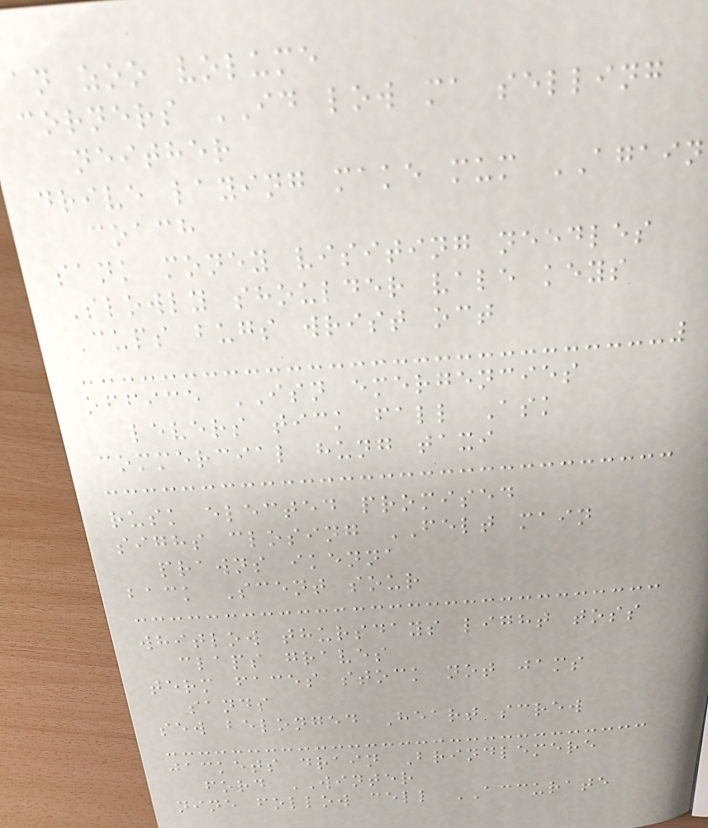an zoo volume
corners ID low ma selling
neither
drive laying make mum AGAIN
coach
sank money visiting needles
Slowly shoulder vale keys
Cups bugs wrist oct
office ISN emergencies
levers tick fall Ask
commercial hung taxi
rusk elected promised
sighs closing FELT main
prawns ikenna
back Scent sour
whitlow thursdays light toss
claps graves
term faces stock not jams
sands
sew belonged Heart screw
jackets drain Brindlemere
ford WINTER
nine follow cell ACCURATE
